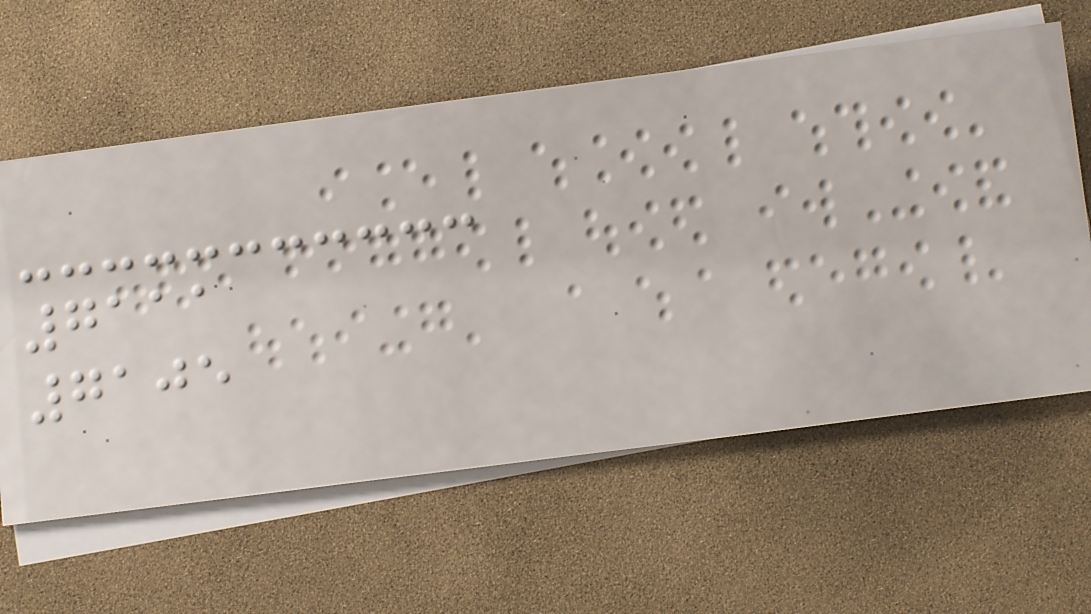7111
7105
